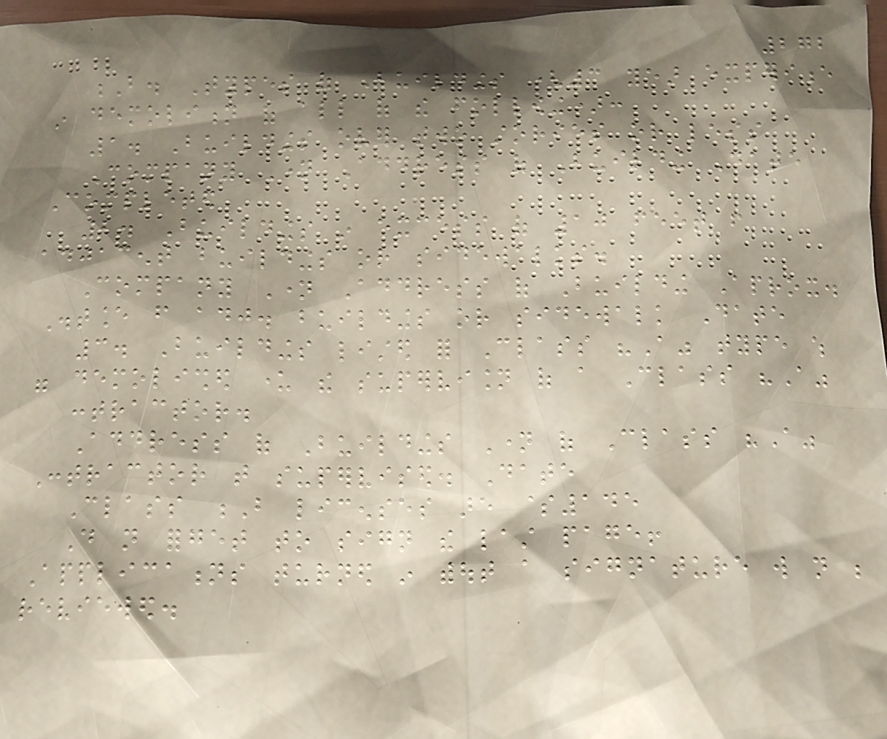272
B. Types of Buildings (3 year experience
in demolition of all of the following):
1. Buildings over two stories or less
Company Name Address of Building Date
Completed
2. Buildings in excess of 10 feet from
adjacent buildings or sidewalks.
Company Name Address of Building Aprox.
Distance from adj. buildings or sidewalk Date
3. Buildings listed for Class "A" type which
were demolished under the supervision of a Class "A"
contractor.
Address of Buildings Name of Class "A"
Contractor that supervised. Date
Class B licenses are $145
Do not forget to sign the last page!
Applications turned in without a signature will not be
reviewed.
